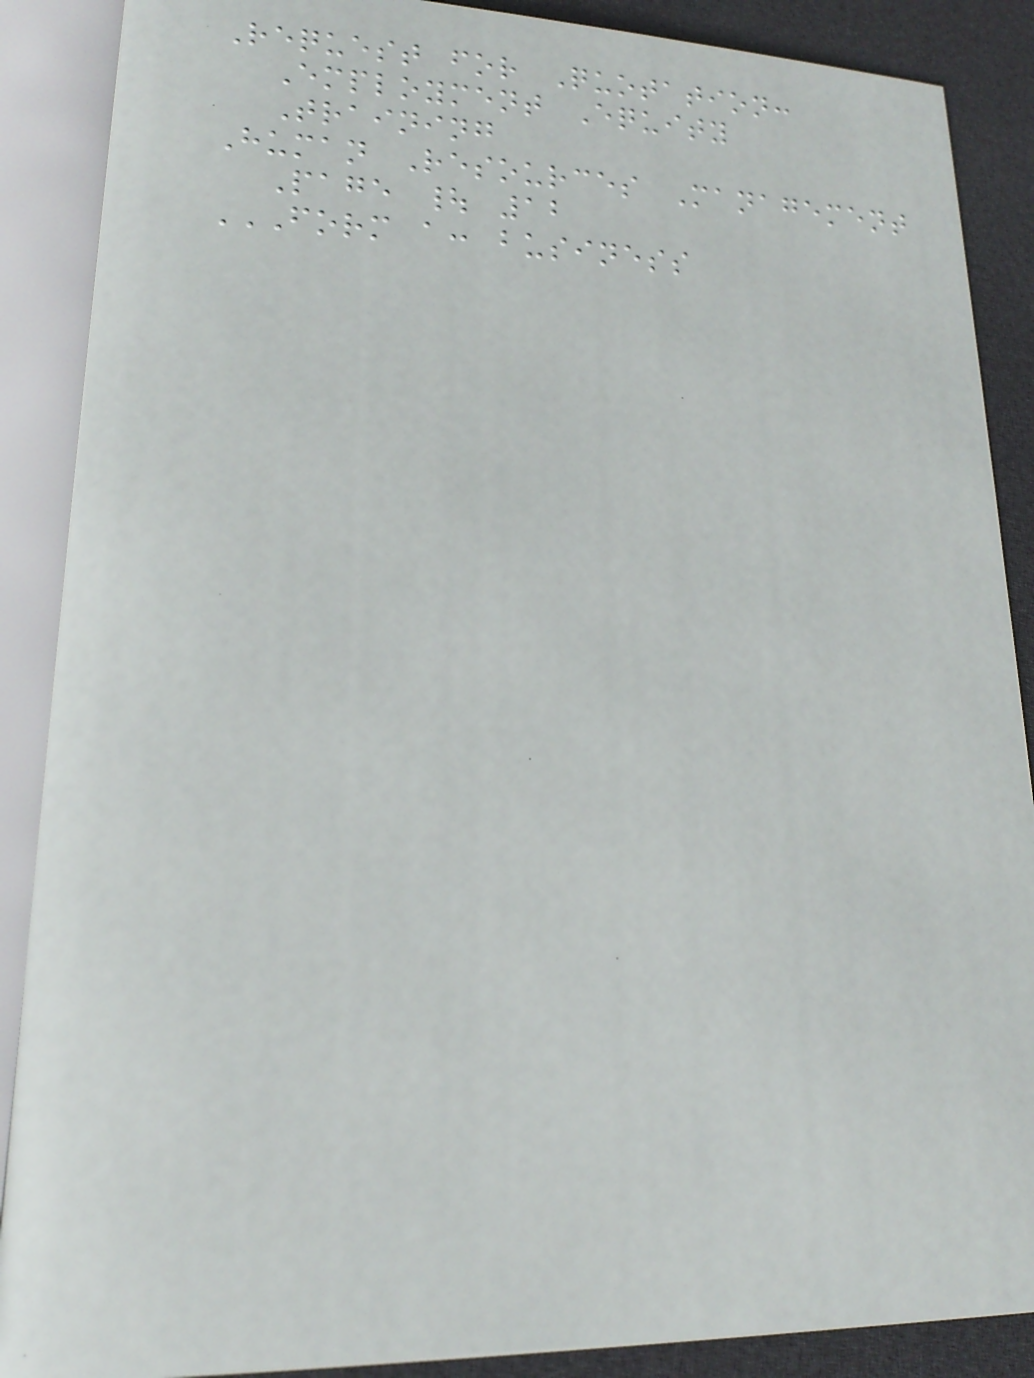Request for Quotation:
Employment Equity
Training
Human Resources Management
Page | 12
FORM A: BUSINESS
